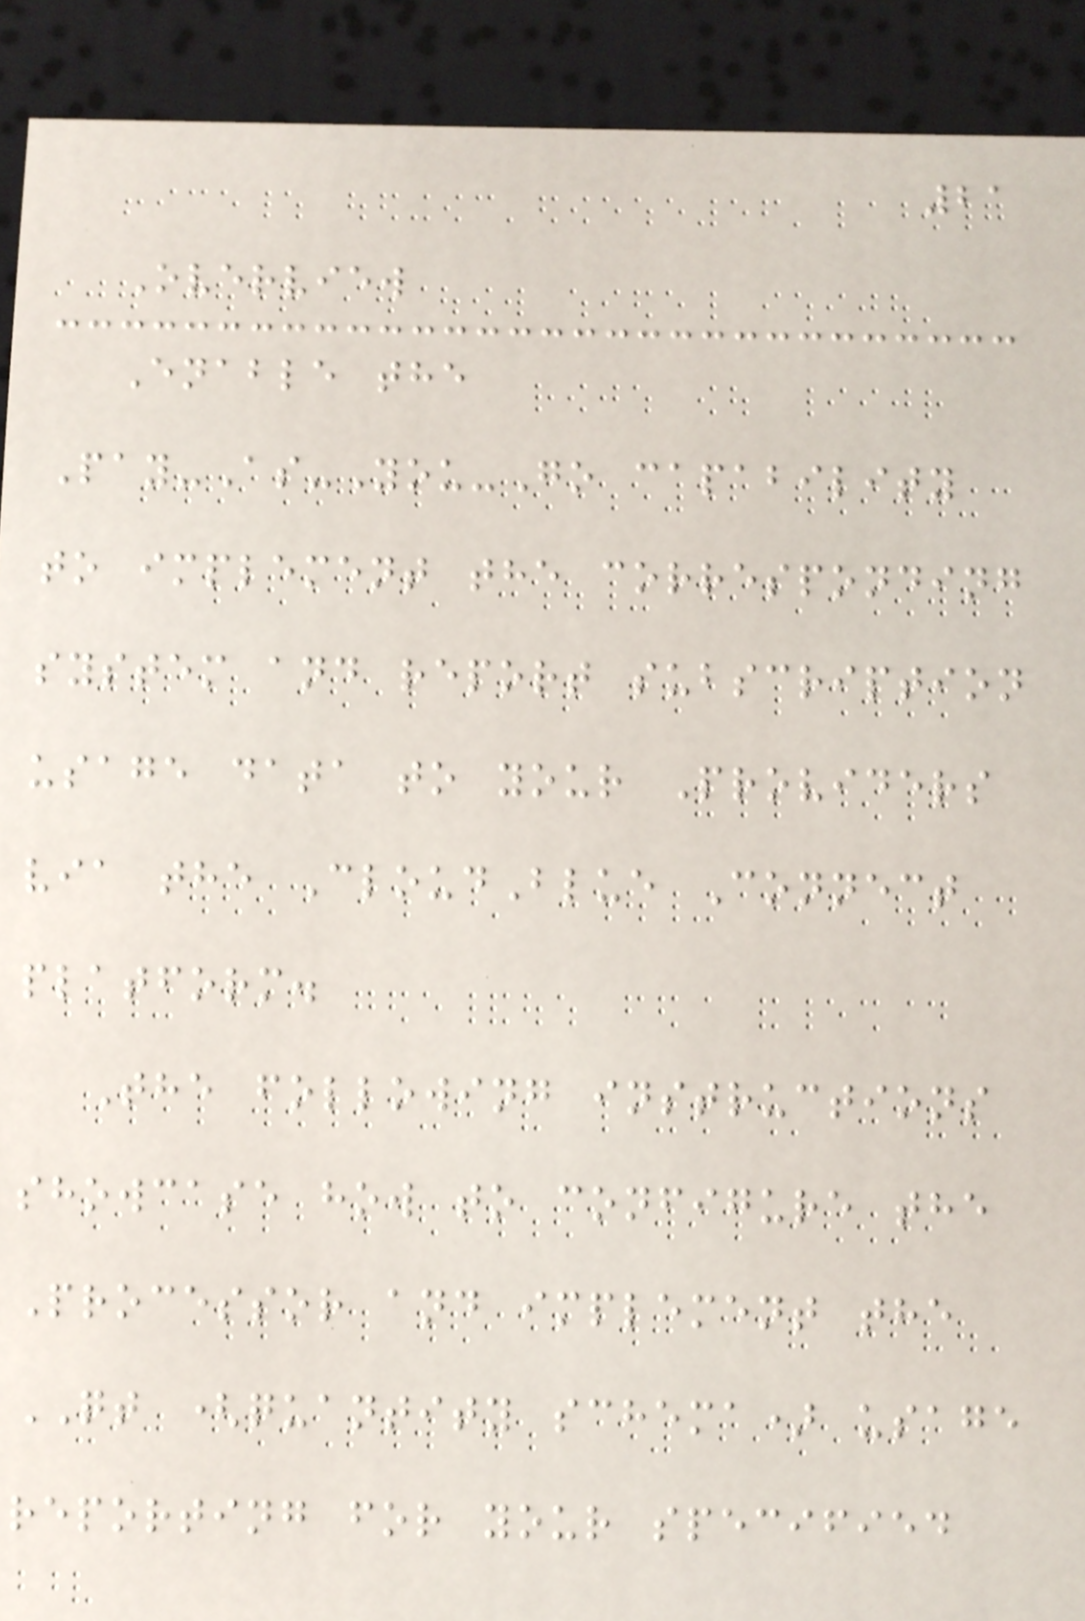21
Overview
Enable the
Pay-As-You-Go capability
to implement the corresponding
system and report subscription
usage data to your Providers
via the CloudBlue Connect
platform.
The following instructions
showcase how to configure the
Processor and implement the
QT (quantity schema) usage
reporting for your specified
